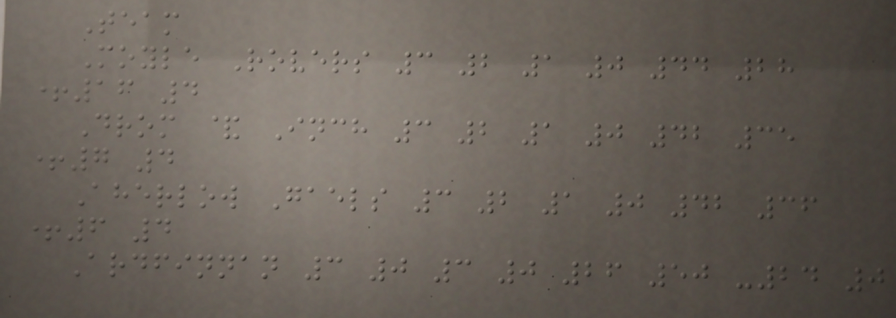Team
Moyle Rovers 3 2 1 0 44 28
+16 4
Drom & Inch 3 2 1 0 42 35
+7 4
Aherlow Gaels 3 2 1 0 42 36
+6 4
Ardfinnan 3 0 3 0 26 50 -24 0
